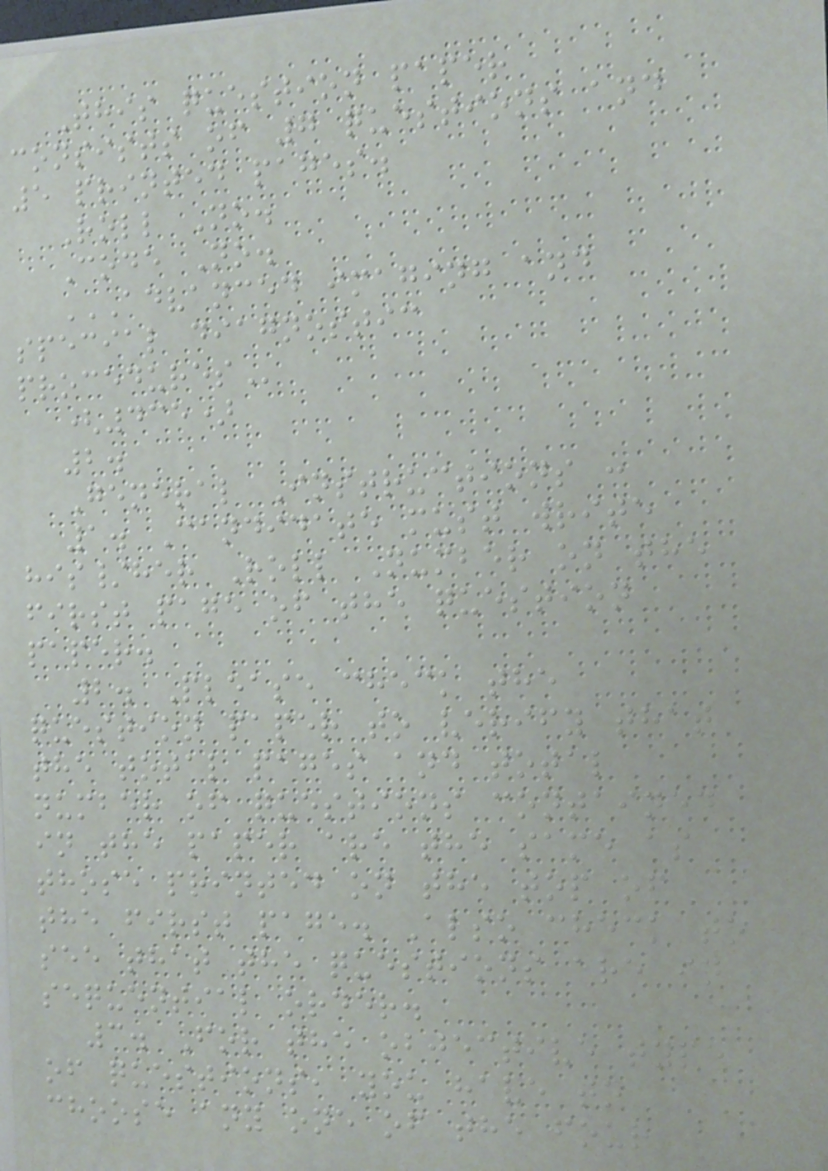This question paper
consists of 7 questions and
5 printed pages.
Roll No.
Code No.
ADVANCED IMAGING AND
SPECIAL DIAGNOSTIC
PROCEDURES
(435)
2.
General Instructions :
1. Candidate must write
his/her Roll Number on the
first page of the question
paper.
2. Please check the
question paper to verify that
the total pages and total
number of questions contained
in the paper are the same as
those printed on the top of
the first page. Also check to
see that the questions are in
sequential order.
3. For the objective type
of questions, you have to
choose any one of the four
